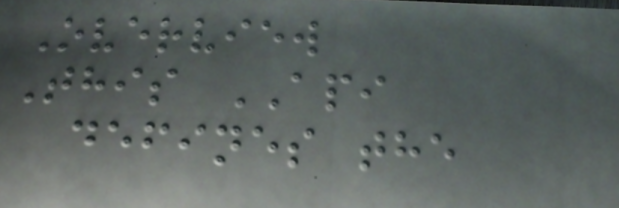Overview
This API
defines the
